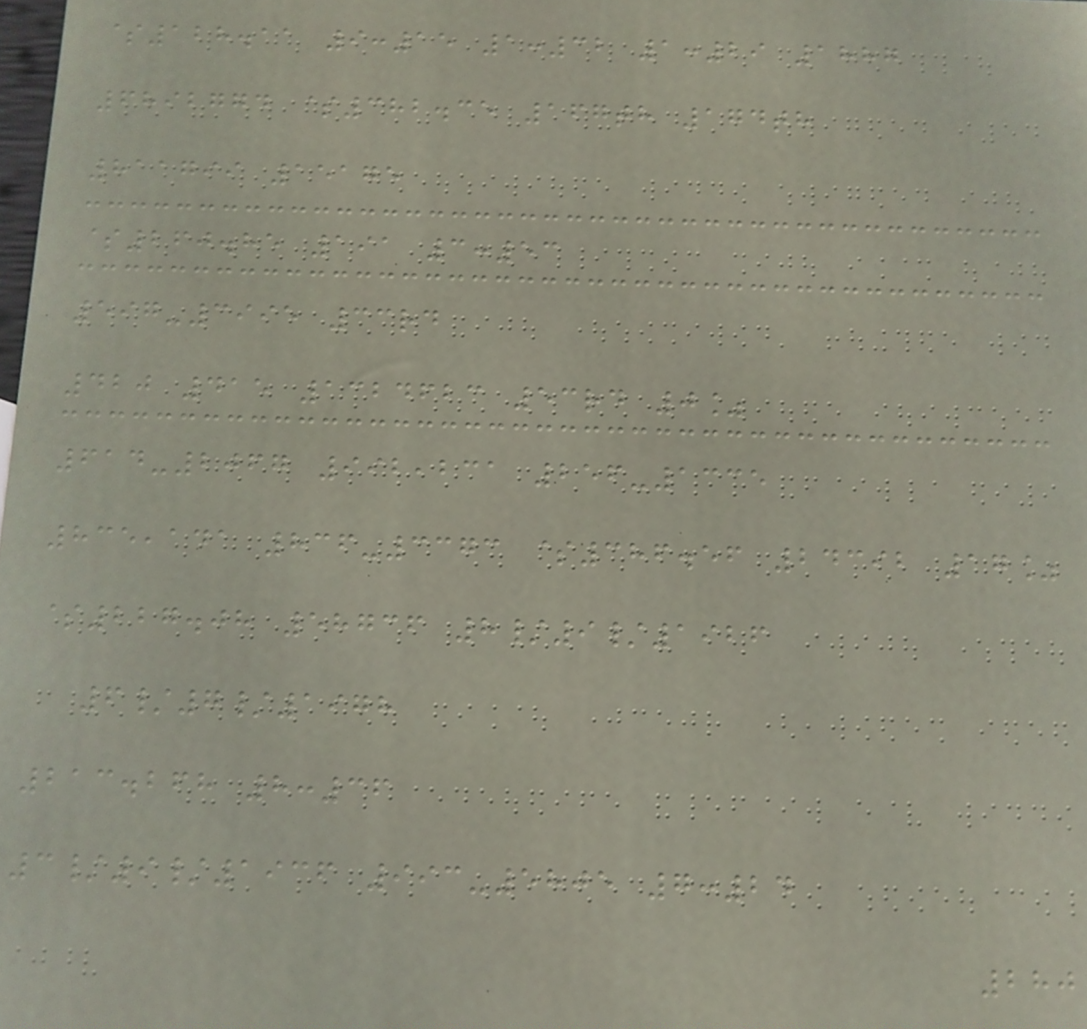$128.11 9:15 1:32 1:29 1887
6892774 $382.35 167th 174th
811799 15175
$260.85 191 3:53
597-3995 33rd
420 415 1324623 53rd 0%
614-2067 992,231 256-1335
835,141 836-3373 $386.56 24392 17%
$227.08 58736 8/9/1926
6/7/1978
213.268 8:36
3/9/1936 993-5805 7:24
280
